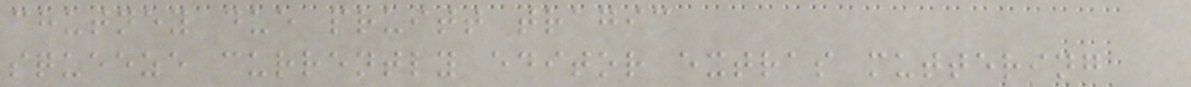chutney due pruitt tragic
squeeze currently editor extras muttering
